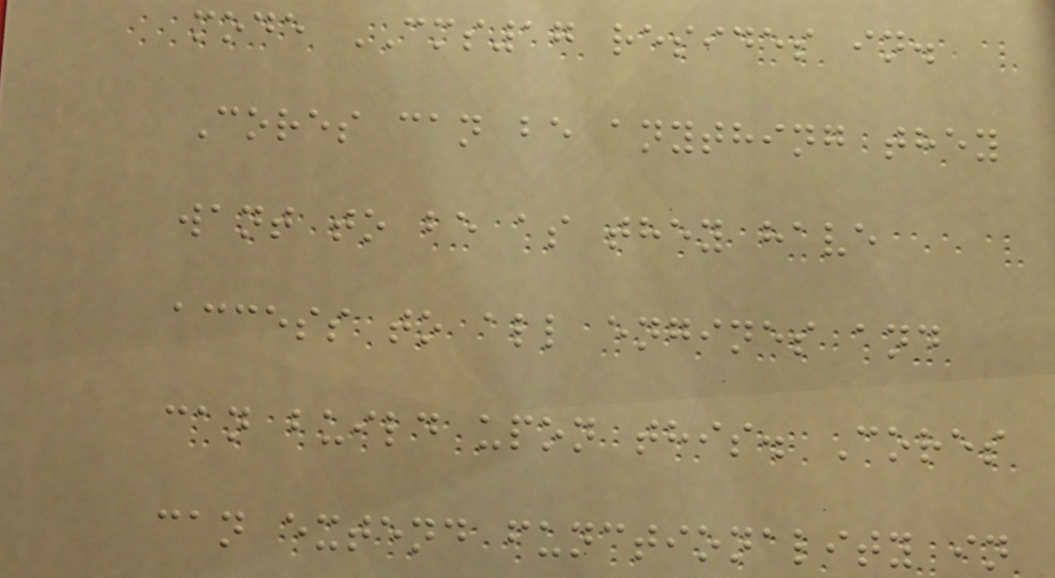mode CMS17 resides in.
Cores can be anything they
want to be as they have
access to all engines and
can build upon this. Cores
can extend functionality in
